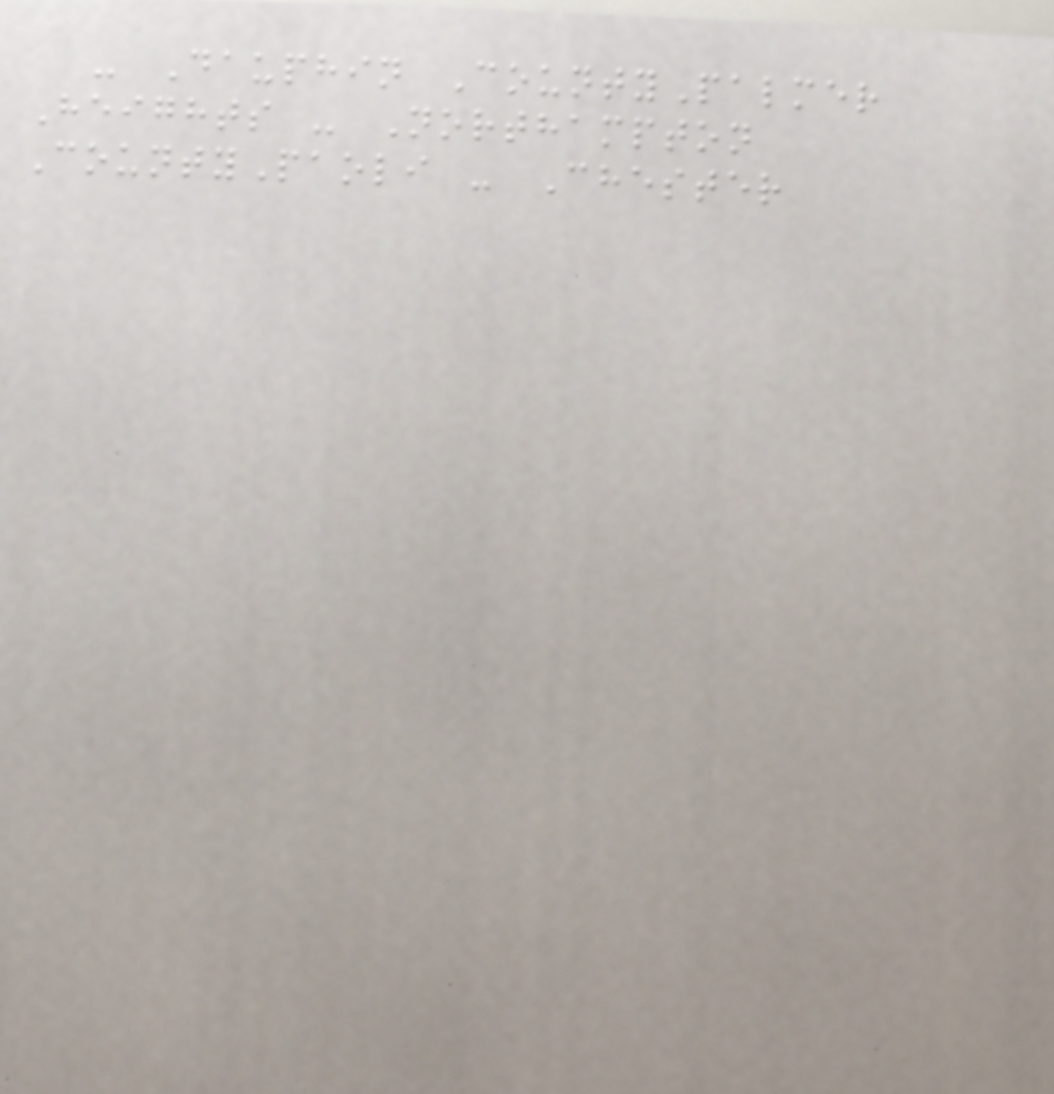- Dauphin CountyPalmer
Heights - Northampton
CountyPaoli - Chester
